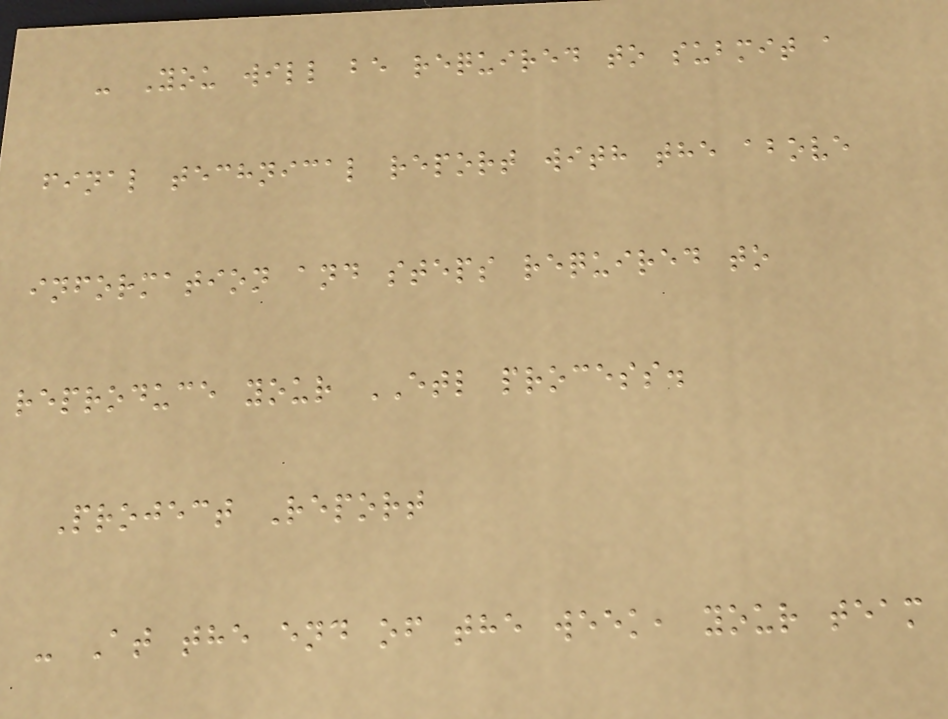- You will be required to submit a
final technical report with the above
information and steps required to
reproduce your ETL process.
Project Report
- At the end of the week, your team
